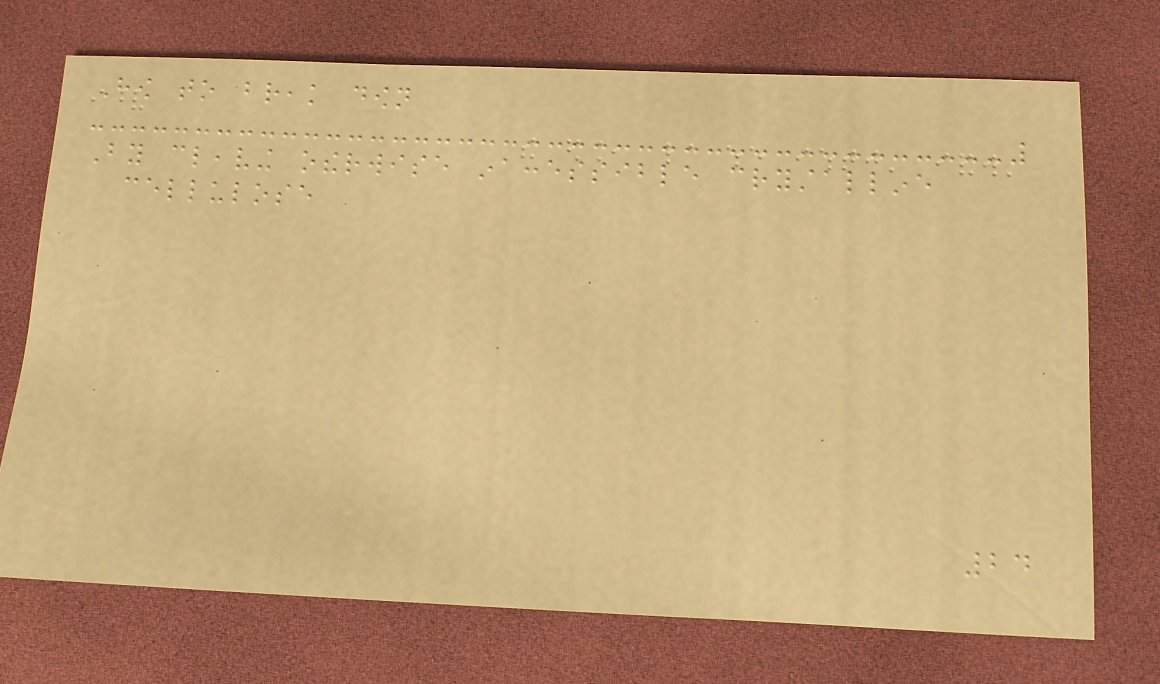How to break down
By cleaving otherwise inaccessible crystalline
cellulose
24
